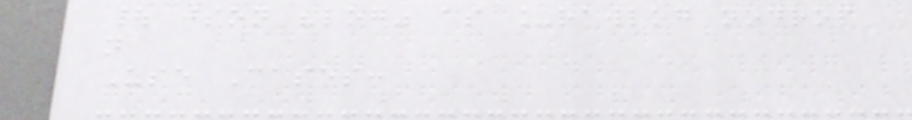| json "log" as _rawlog nodrop
n
Use Cases:
